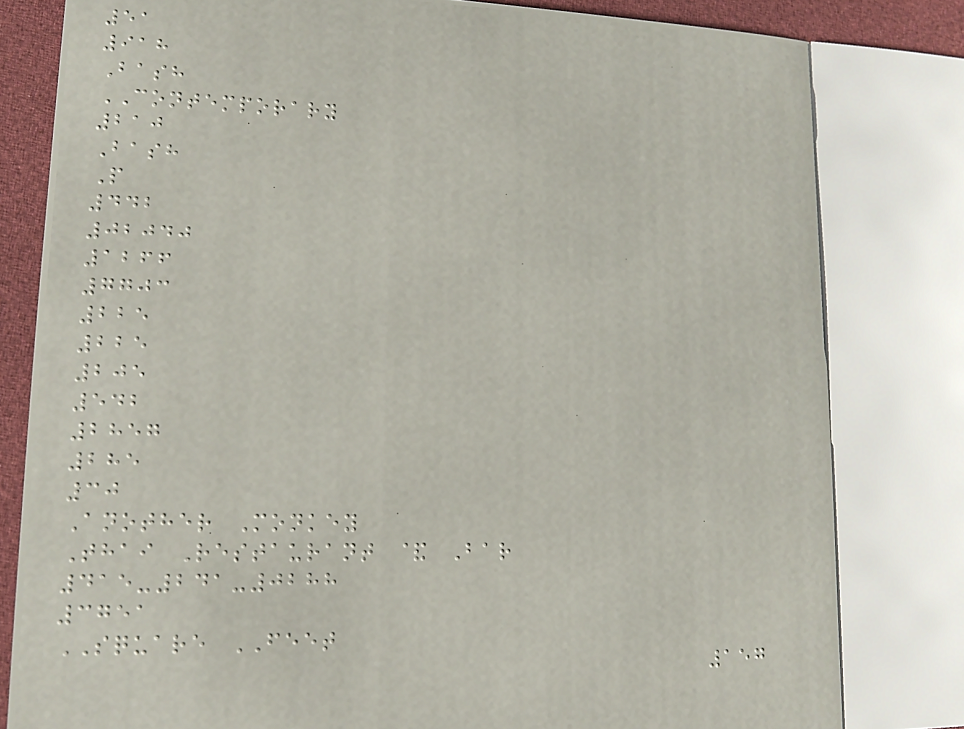51
918
Bash
CONTEMPORARY
210
Bash
P
442
02040
1266
7703
225
225
205
542
2857
285
30
Another Monkey
Thai Restaurant & Bar
415-241-0288
3751
SQUARE FEET
157
